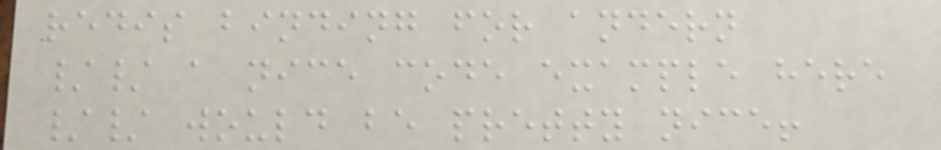redis binding for andern
// a nice code example here
// would be pretty nice!
